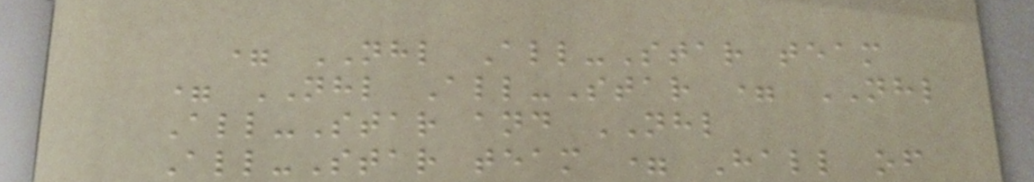= NHL All-Star team
= NHL All-Star = NHL
All-Star and NHL
All-Star team = Hall of
